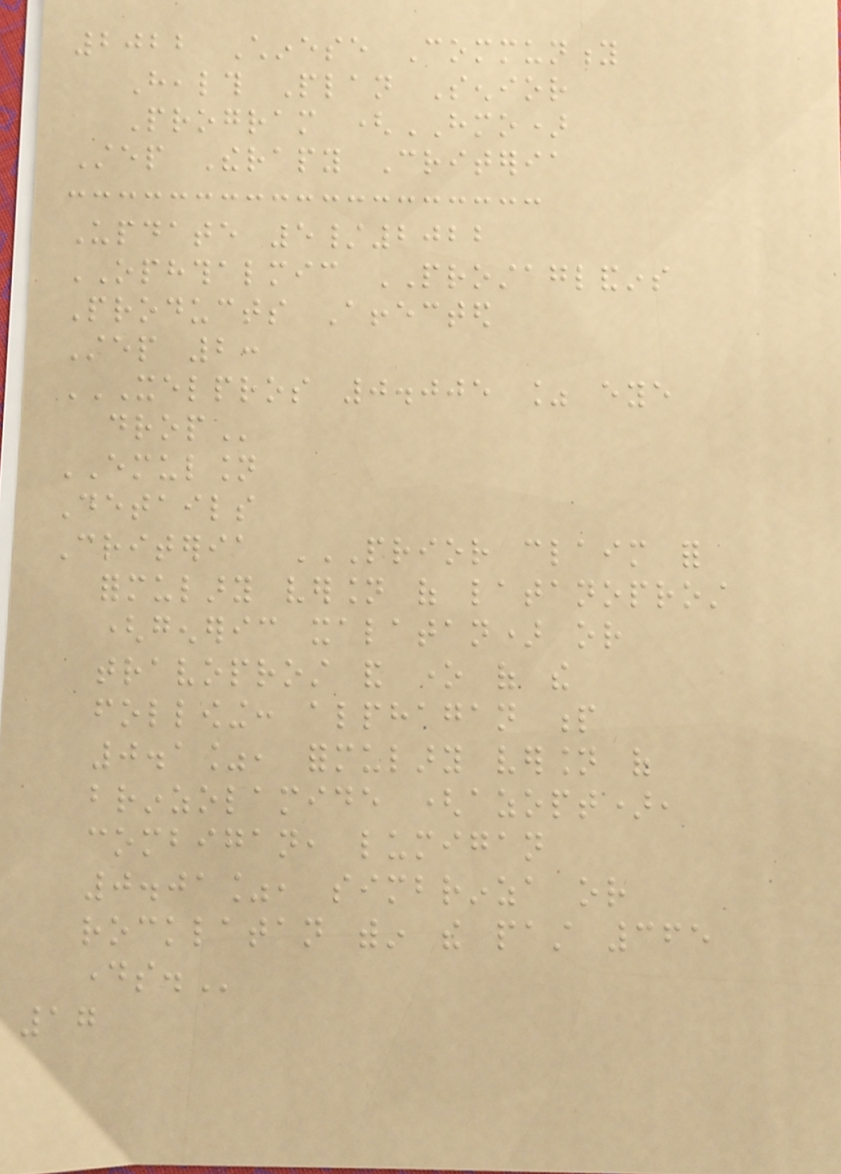2022 Chinese Community
Health Plan Senior
Program (HMO)
Step Therapy Criteria
Update 5/2022
OPHTHALMIC PROSTAGLANDINS
Products Affected
Step 2:
XELPROS 0.005 % EYE
DROP
EMULSION
Details
Criteria PRIOR CLAIM FOR
FORMULARY VERSION OF LATANOPROST
(GENERIC XALATAN) OR
TRAVOPROST AND ONE OF THE
FOLLOWING: ALPHAGAN P
0.1%, FORMULARY VERSION OF
BRINZOLAMIDE (AZOPT),
COMBIGAN, LUMIGAN
0.01%, SIMBRINZA OR
ROCKLATAN WITHIN THE PAST 365
DAYS.
17
